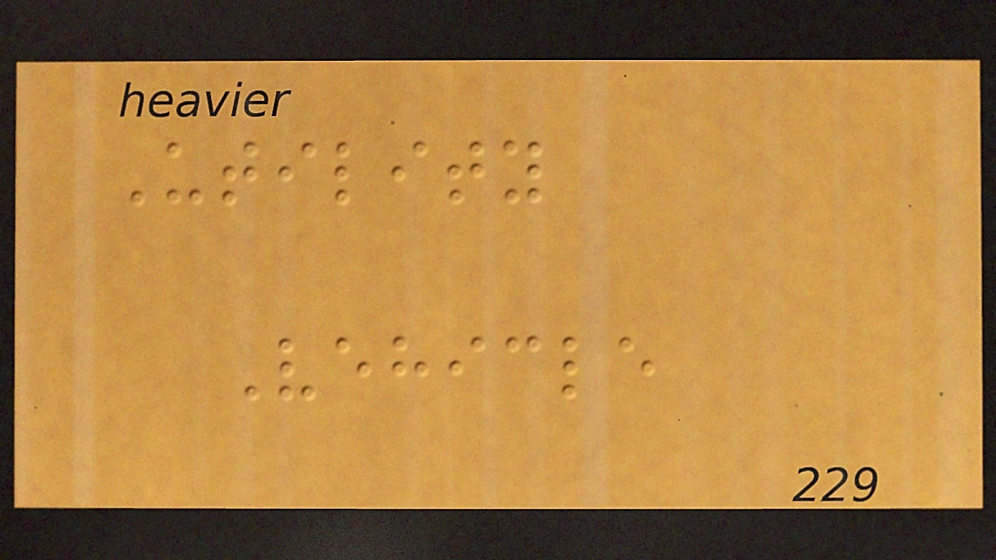Utility
Vehicle
